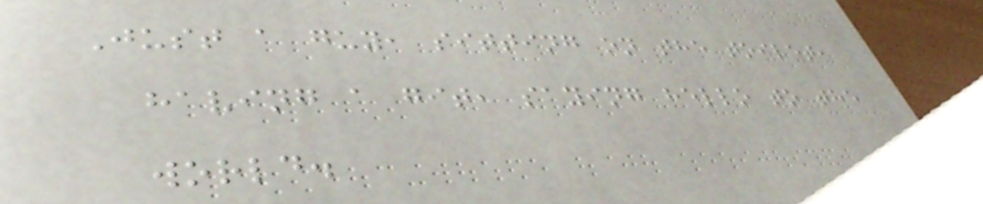Just a guy, sitting on the toilet,
having a git, saying hello to the
world.
